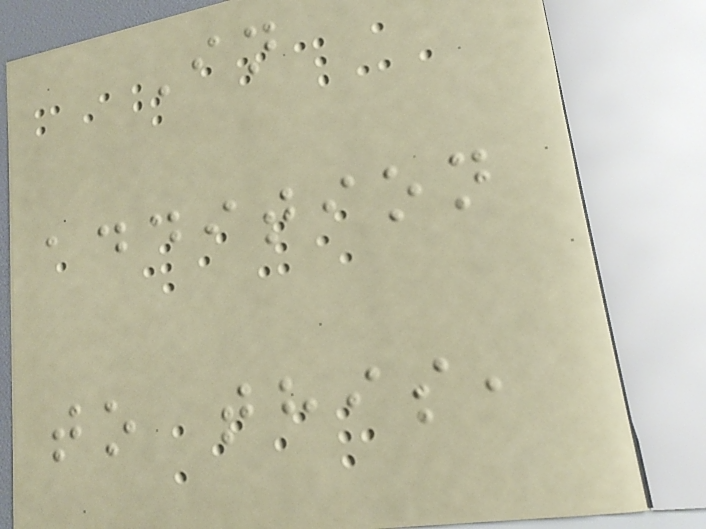In
addition
to this,
